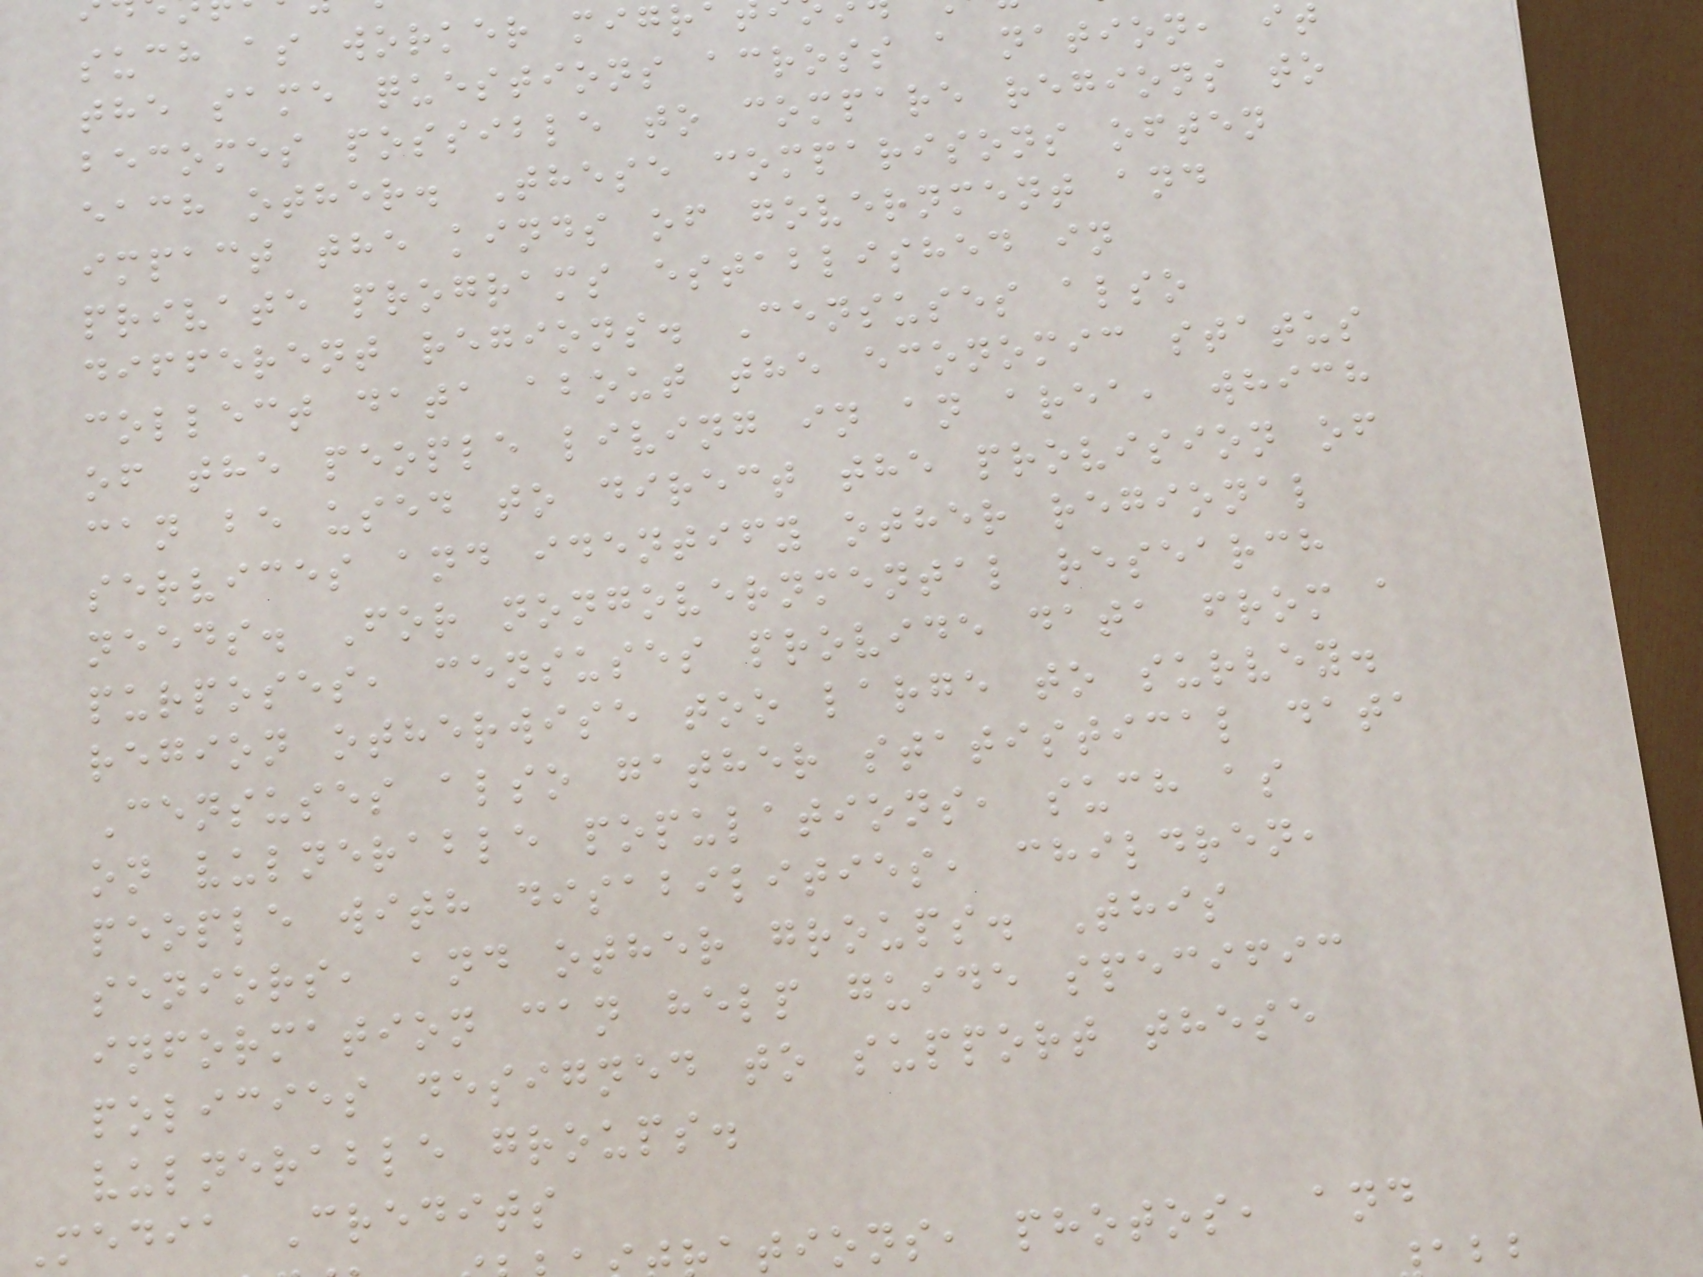such as worker migr
the same questions across a nation, it
becomes possible to compare regions to
each other. These comparisons often
impact the kinds of government and
private programs established in
different regions. Censuses also
collect data about the economic status
of the people living in an area, which
can be used to direct the provision of
services and identify other regional
needs. For nongovernmental research
purposes, censuses provide data from a
region otherwise too large to survey.
Censuses also gather statistical data
on vulnerable populations, such as
people with disabilities, children,
seniors, and other groups. This
information can help guide specific
policies designed to support these
vulnerable groups.
Media Credits
ations, photos, and
